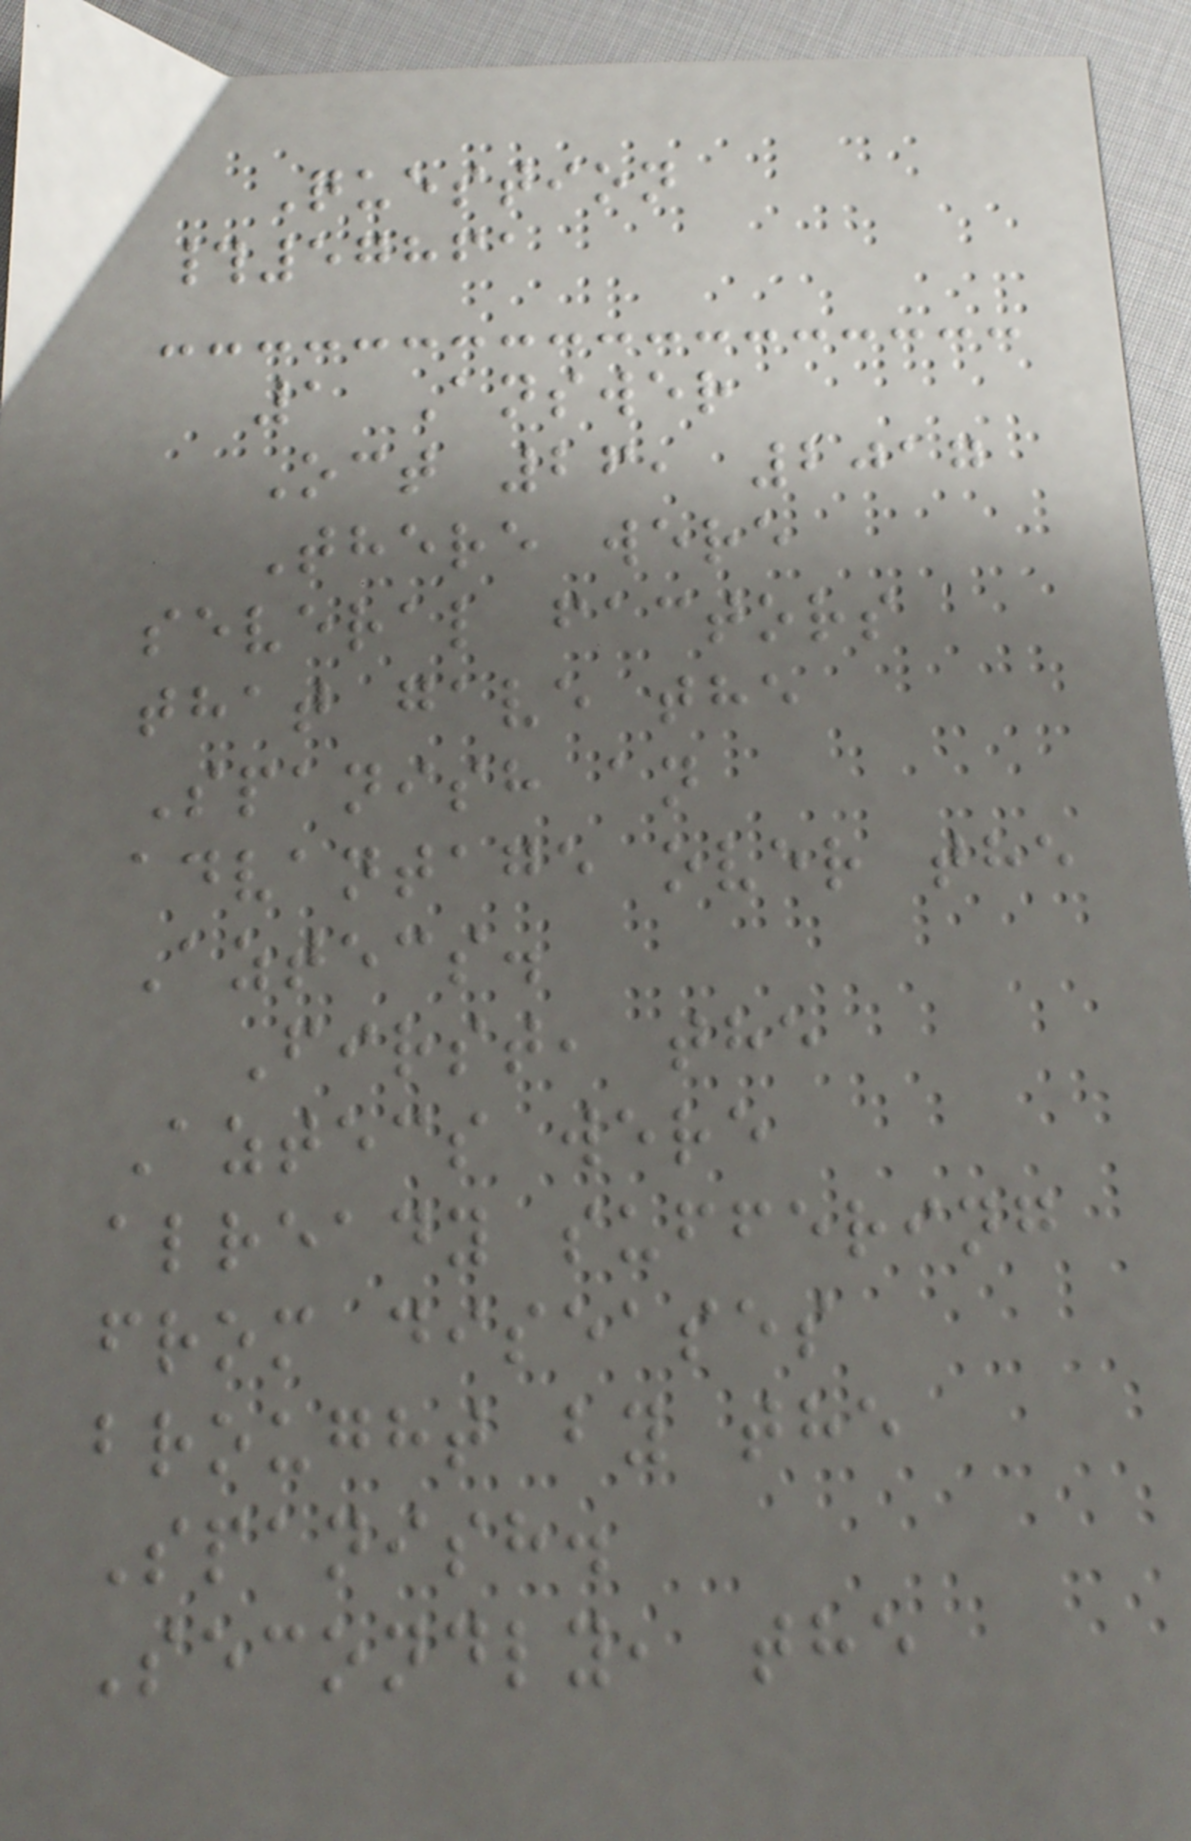Question
#57861
1 Answer
Oct 26, 2017
There were
several factors
that gave the
Spanish an
advantage over the
Aztecs.
First, the
Aztecs were
already suffering
from diseases
brought by the
Spanish.
Secondly, the
